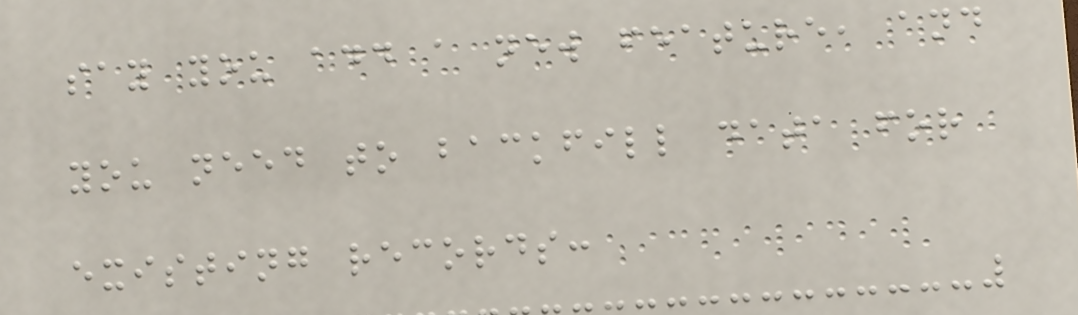say you add a new feature, and
you need to backfill data for
existing records:
